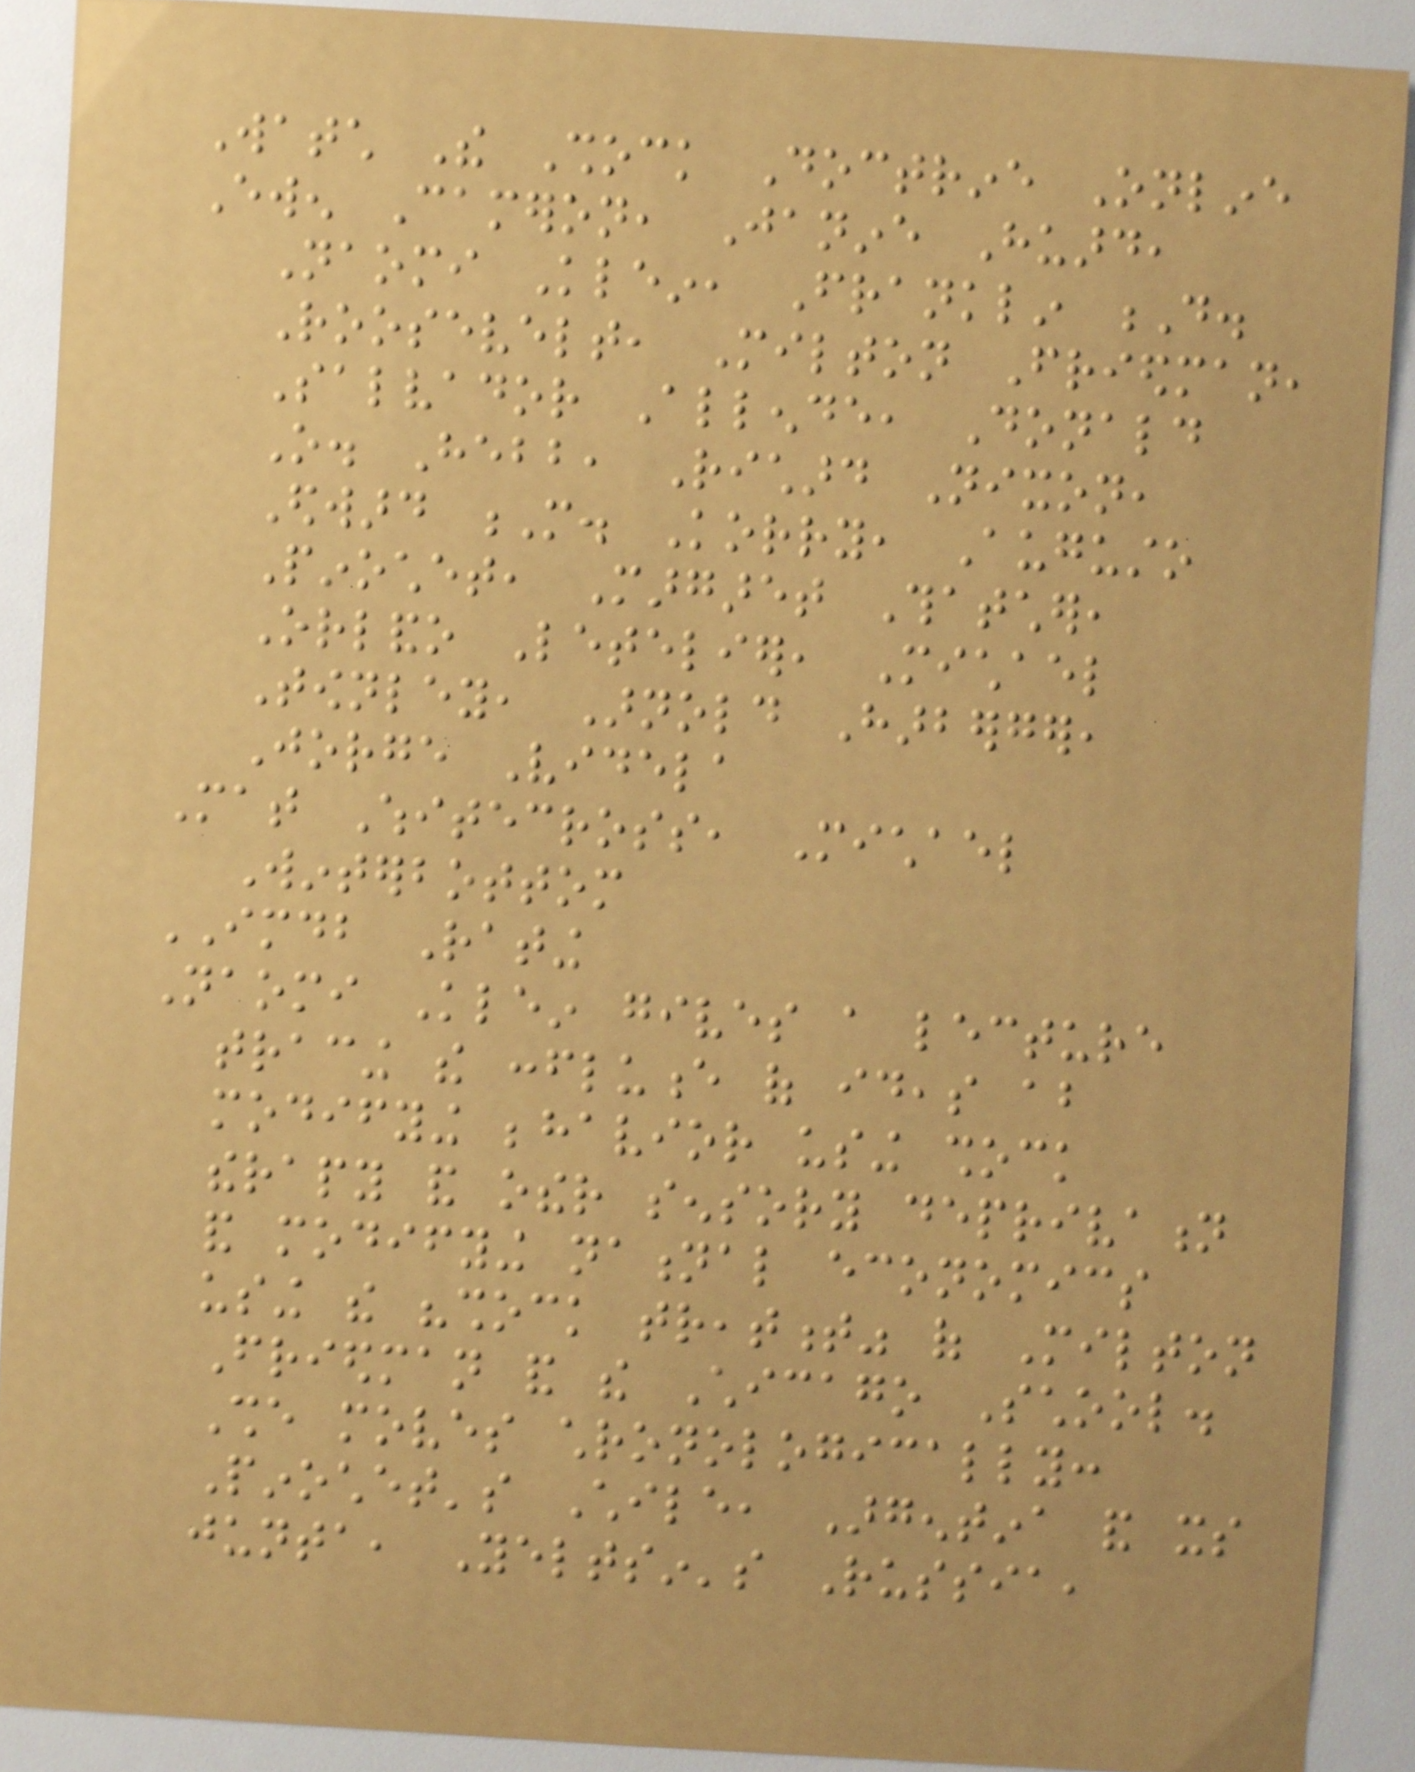Watch The Shock Doctrine Online
Ewen Cameron, Janine Huard,
Naomi Klein, Franklin D.
Roosevelt, Milton Friedman,
Salvador Allende, Donald
O. Hebb, Richard Nixon,
Edward M. Korry, Augusto
Pinochet, Margaret Thatcher,
Orlando Letelier, Michael
Townley, Arnold Harberger,
Jorge Videla
Mat Whitecross, Michael
Winterbottom
IMDB Rating
Naomi Klein gives a lecture
tracing the confluence of ideas about
modifying behavior using shock
therapy and other sensory deprivation
and modifying national economics
using the "shock treatment" of Milton
Friedman and the Chicago School.
She moves chronologically:
Pinochet's Chile, Argentina and its
junta, Yeltsin's Russia,
